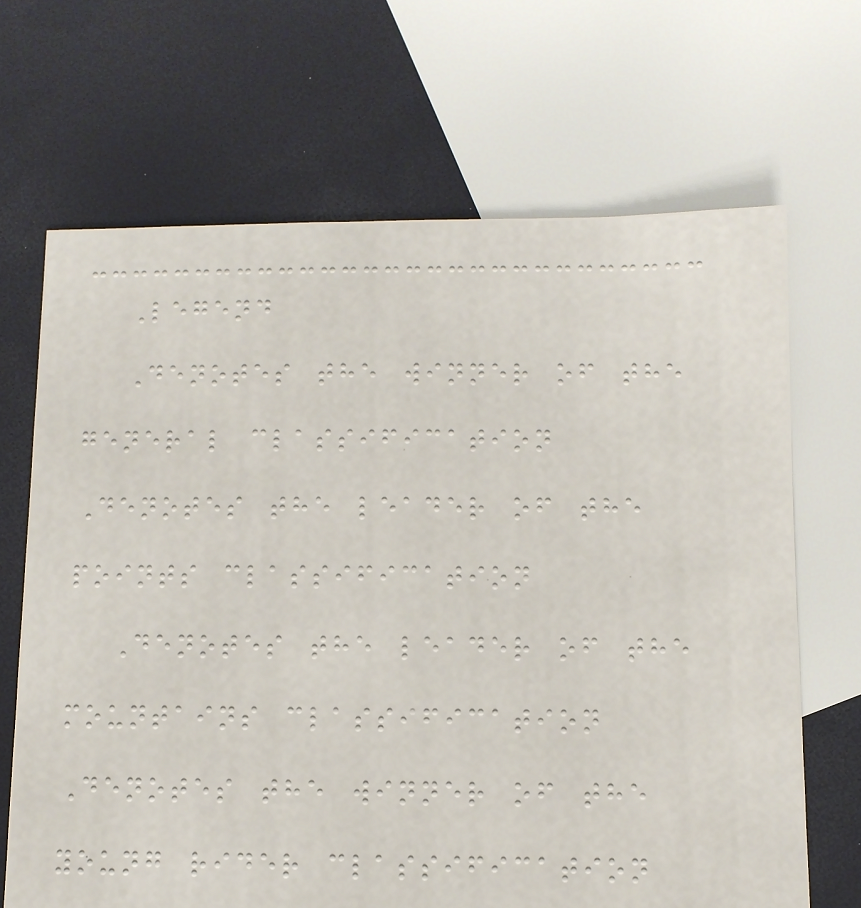Legend
Denotes the winner of the
general classification
Denotes the leader of the
points classification
Denotes the leader of the
mountains classification
Denotes the winner of the
young rider classification
